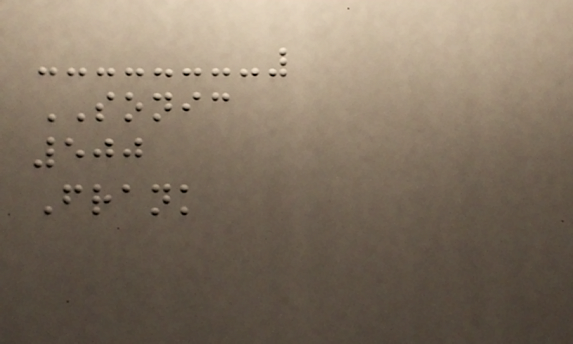SONIC
500
Frank
